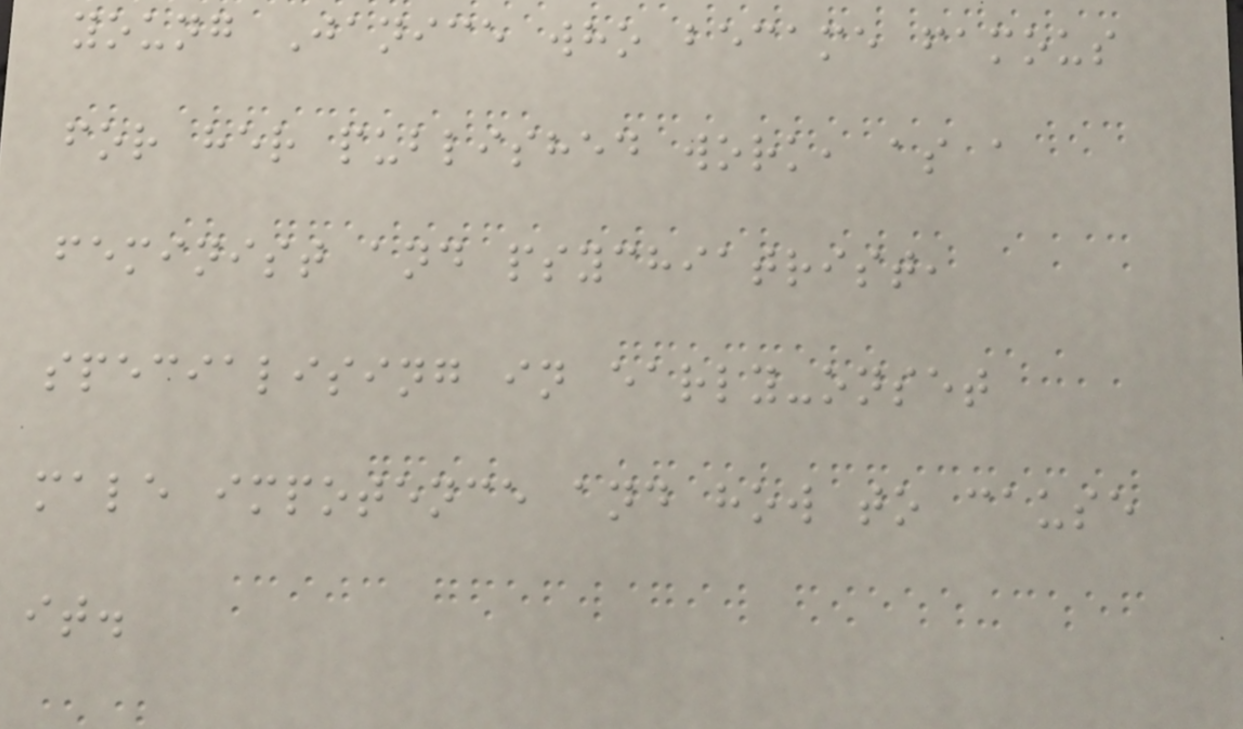young Janice who became famous
for her published work, as a
feminist and psychiatrist,
specialising in early-onset
male impotence and how to cause
it.
